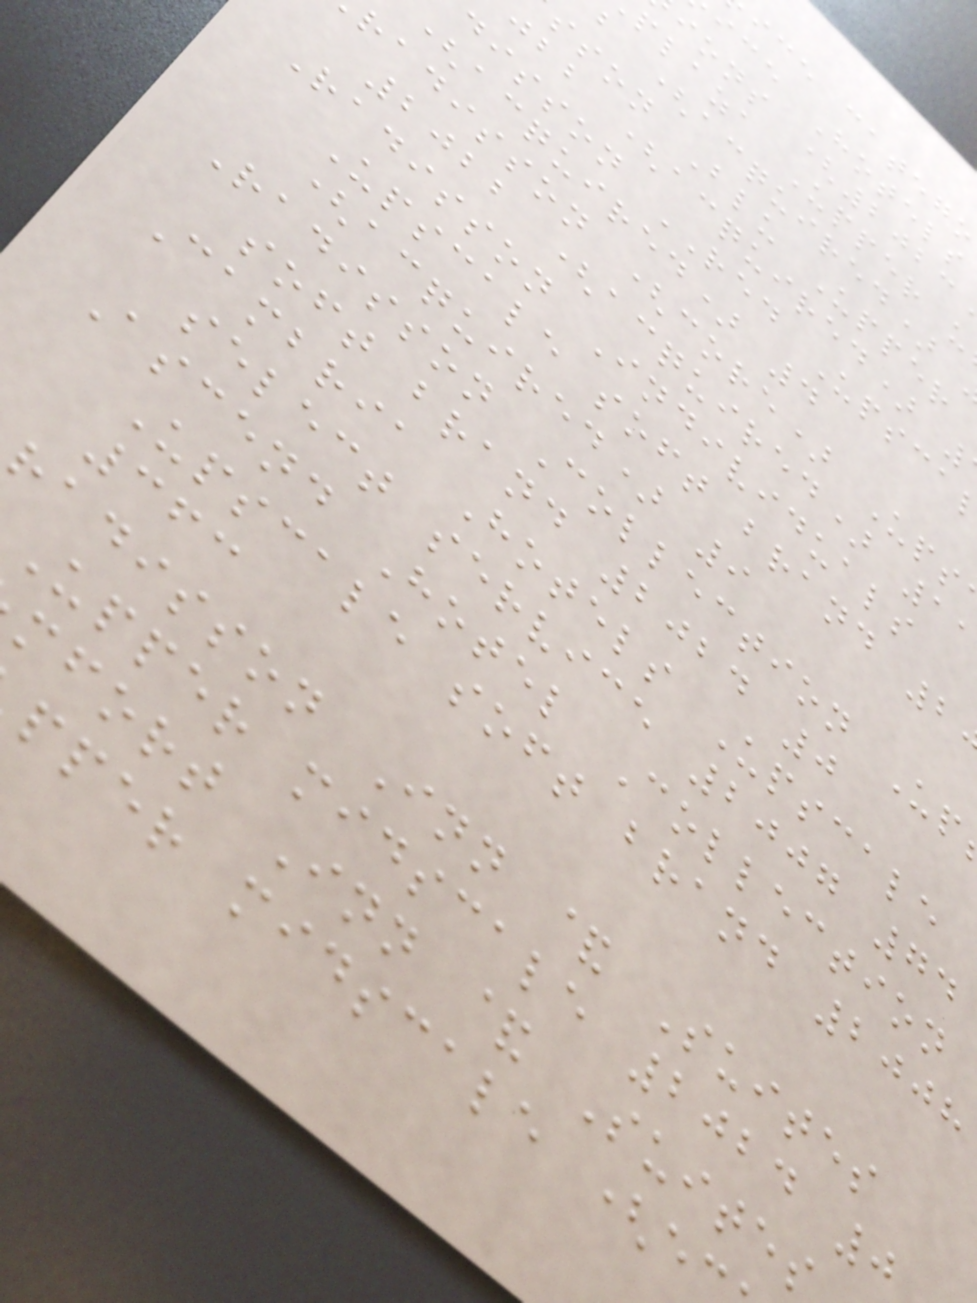ice catego
ice Hotels
ions (2023
plaza Upper u
b (acquired)
sson Blu Upper
jbb (acquired)
disson RED Upsca
(acquired) 4
radisson (core) Ups
2022 (acquired) 1
Radisson Individuals
Upscale soft brand 2
(acquired) 9
Radisson Collection Up
soft brand 2024 0
Cambria Hotels Upscale
select service 2007 74
Ascend Hotel Collection
Upscale soft brand 2008
363
radisson Inn & Suites
Upper midscale 2024 0
mfort Inn & Suites
pper midscale (e
